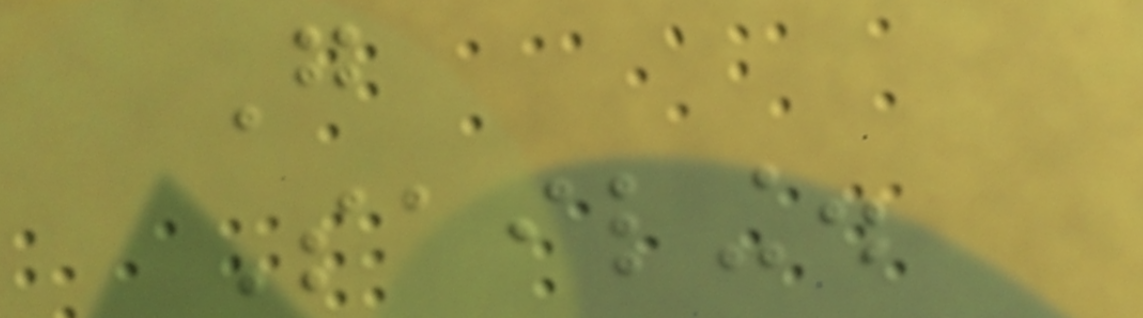Go
Sailing.
